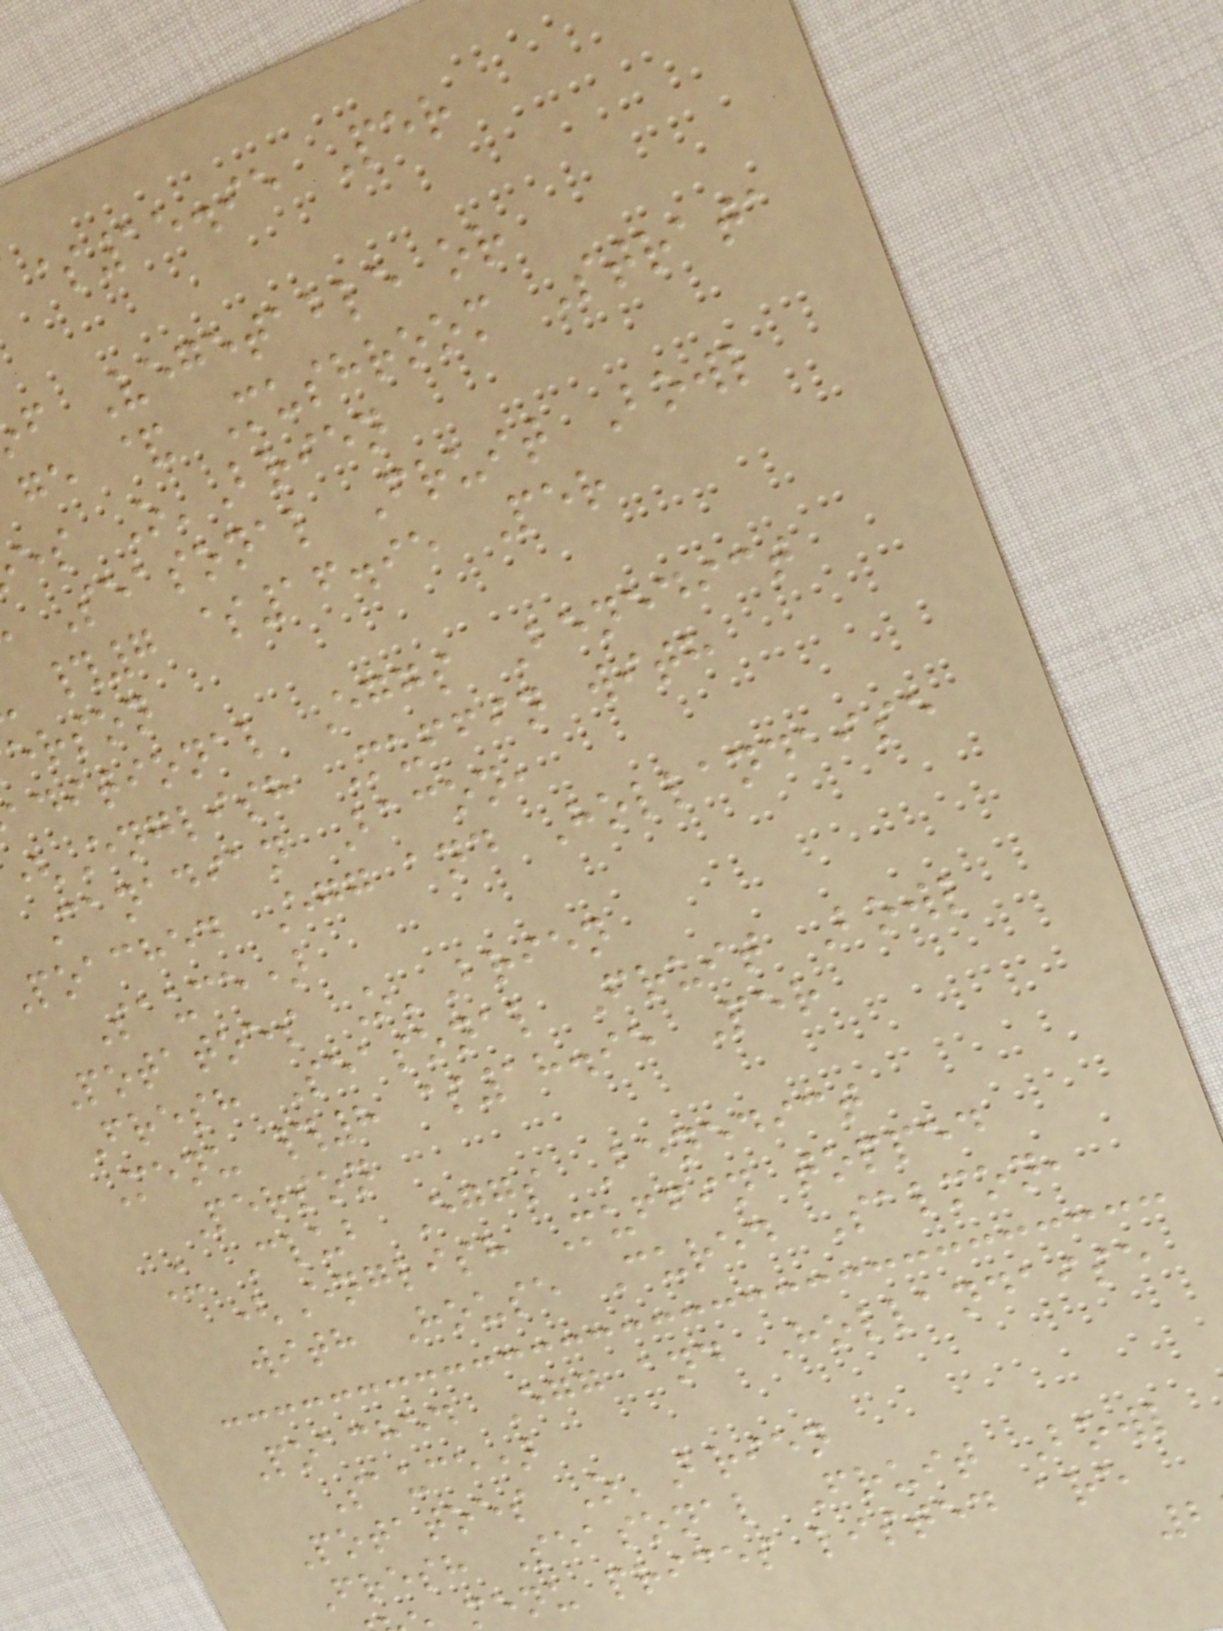$15.95 Per
f Vegetable or
ge & Mushroom Strata
es O'Brien
Seasonal Fruit Bowl
#7 $16.95 Per
erson
aditional Eggs Benedict
(English Muffin with
Canadian Bacon,
poached Egg and Hollandaise
Sauce)
Potatoes O'Brien
Fresh Seasonal Fruit Bowl
Menu #8 $18.95 Per
Person
U Club Eggs Benedict
(English Muffin topped
with House Cured Salmon,
Poached Egg and Hollandaise
Sauce)
Potatoes O'Brien
Fresh Seasonal Fruit Bowl
menu prices listed are
